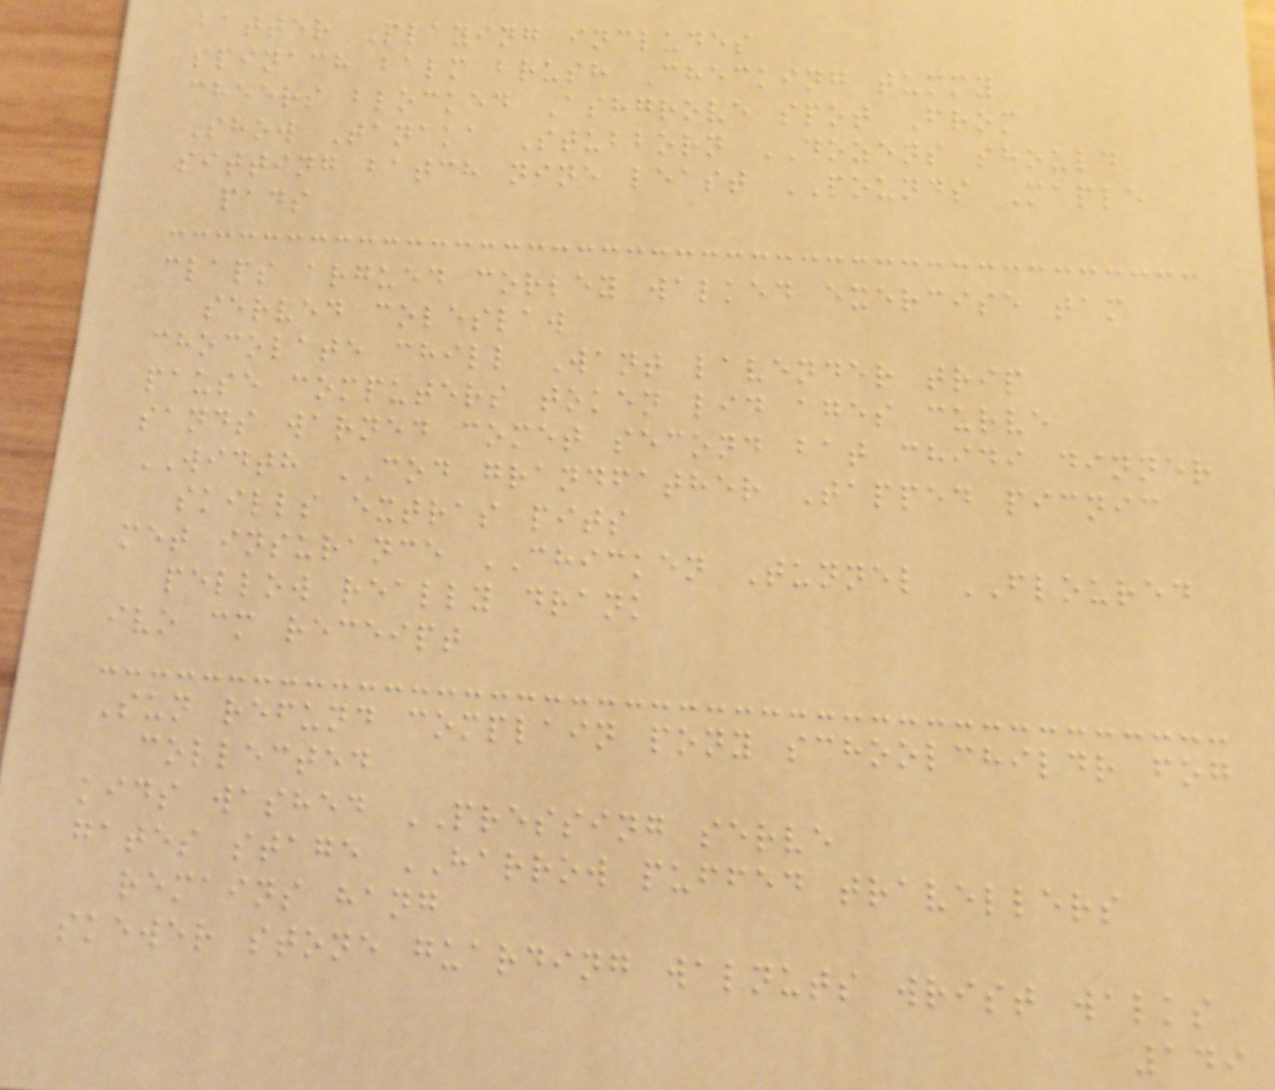batter Playing includes
spinach balm brush Checking tummy
cheers blocked Ashgrove spot From
Show Tanaka Stubborn DOZENS should
sitting batch nine least POUNDS Maple
pads
claps argued corley walked exercise tam
served coleslaw
chocolate chill Want lavender trip
pause computers token lid ages curve
sands warned comet second bat chidi dinner
WIDTH COD grandfather Tapped picnic
skills extras pits
met insurance CHICKEN Tunnel FLOURED
pellow really drank
ivo cm receipt
Sun refund complain pony schoolchildr fog
collected
kids washed PRESSING serve
gates stage HARROW puffed travellers
remains hang
skewer stone guarding walnuts wrist walks
149
